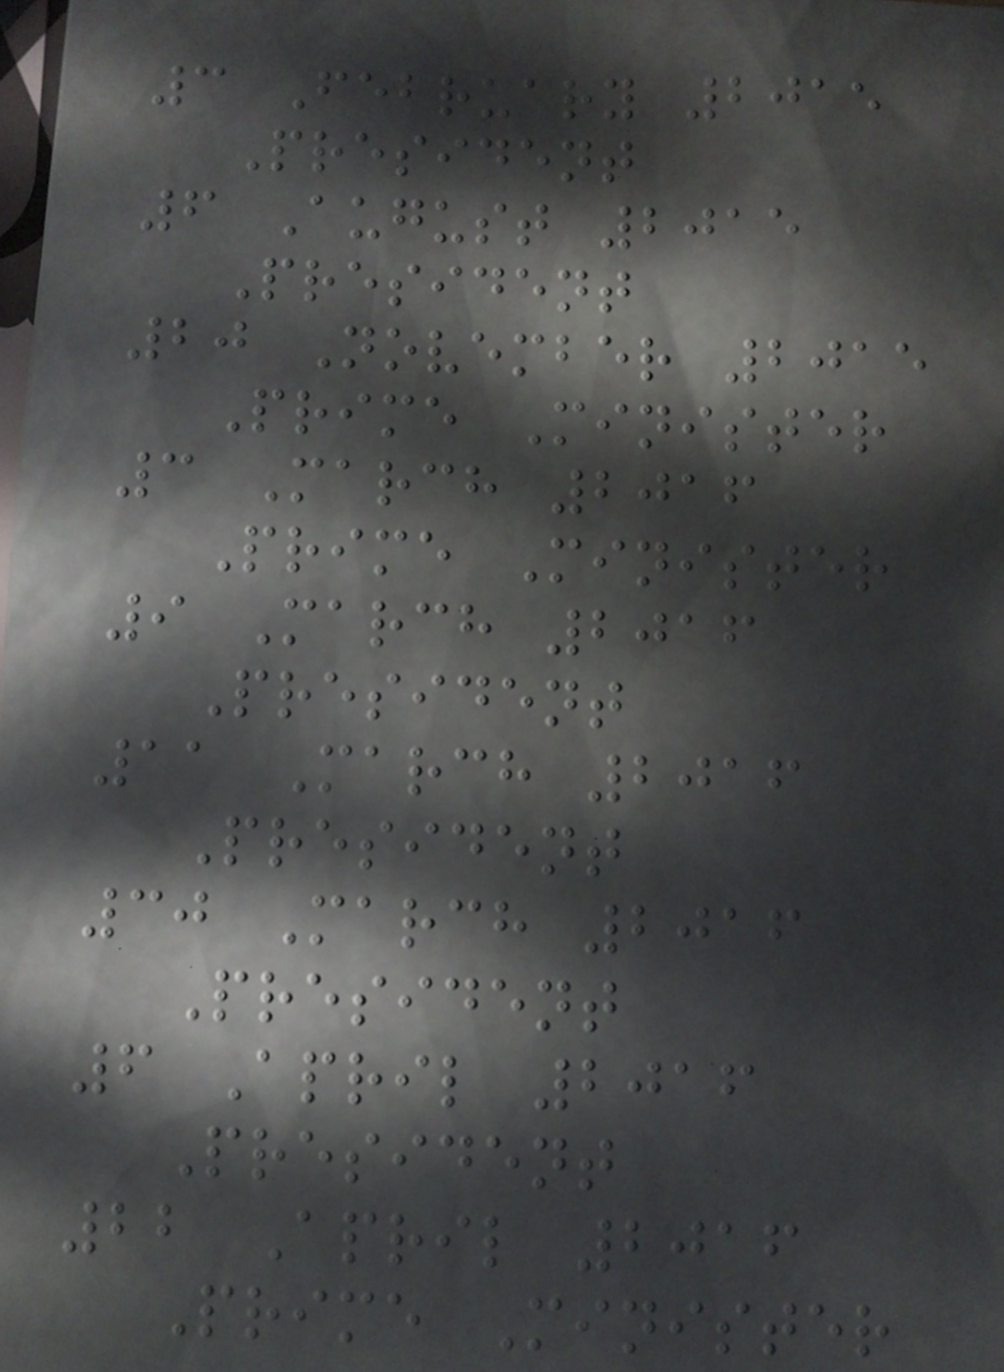3 February 2015
President
6 August 2015
President
20 November 2015
Prime Minister
3 March 2016
Prime Minister
9 March 2016
President
11 March 2016
President
30 March 2016
President
6 April 2016
President
22 April 2016
Prime Minister
